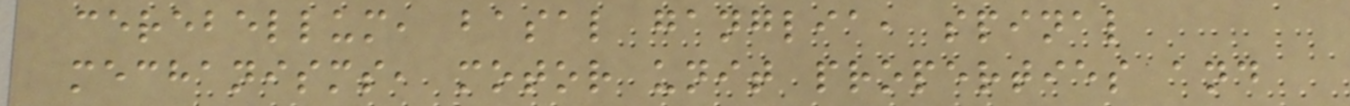cerebellum, basal ganglia, spinal
mechanisms, motor unit properties and
